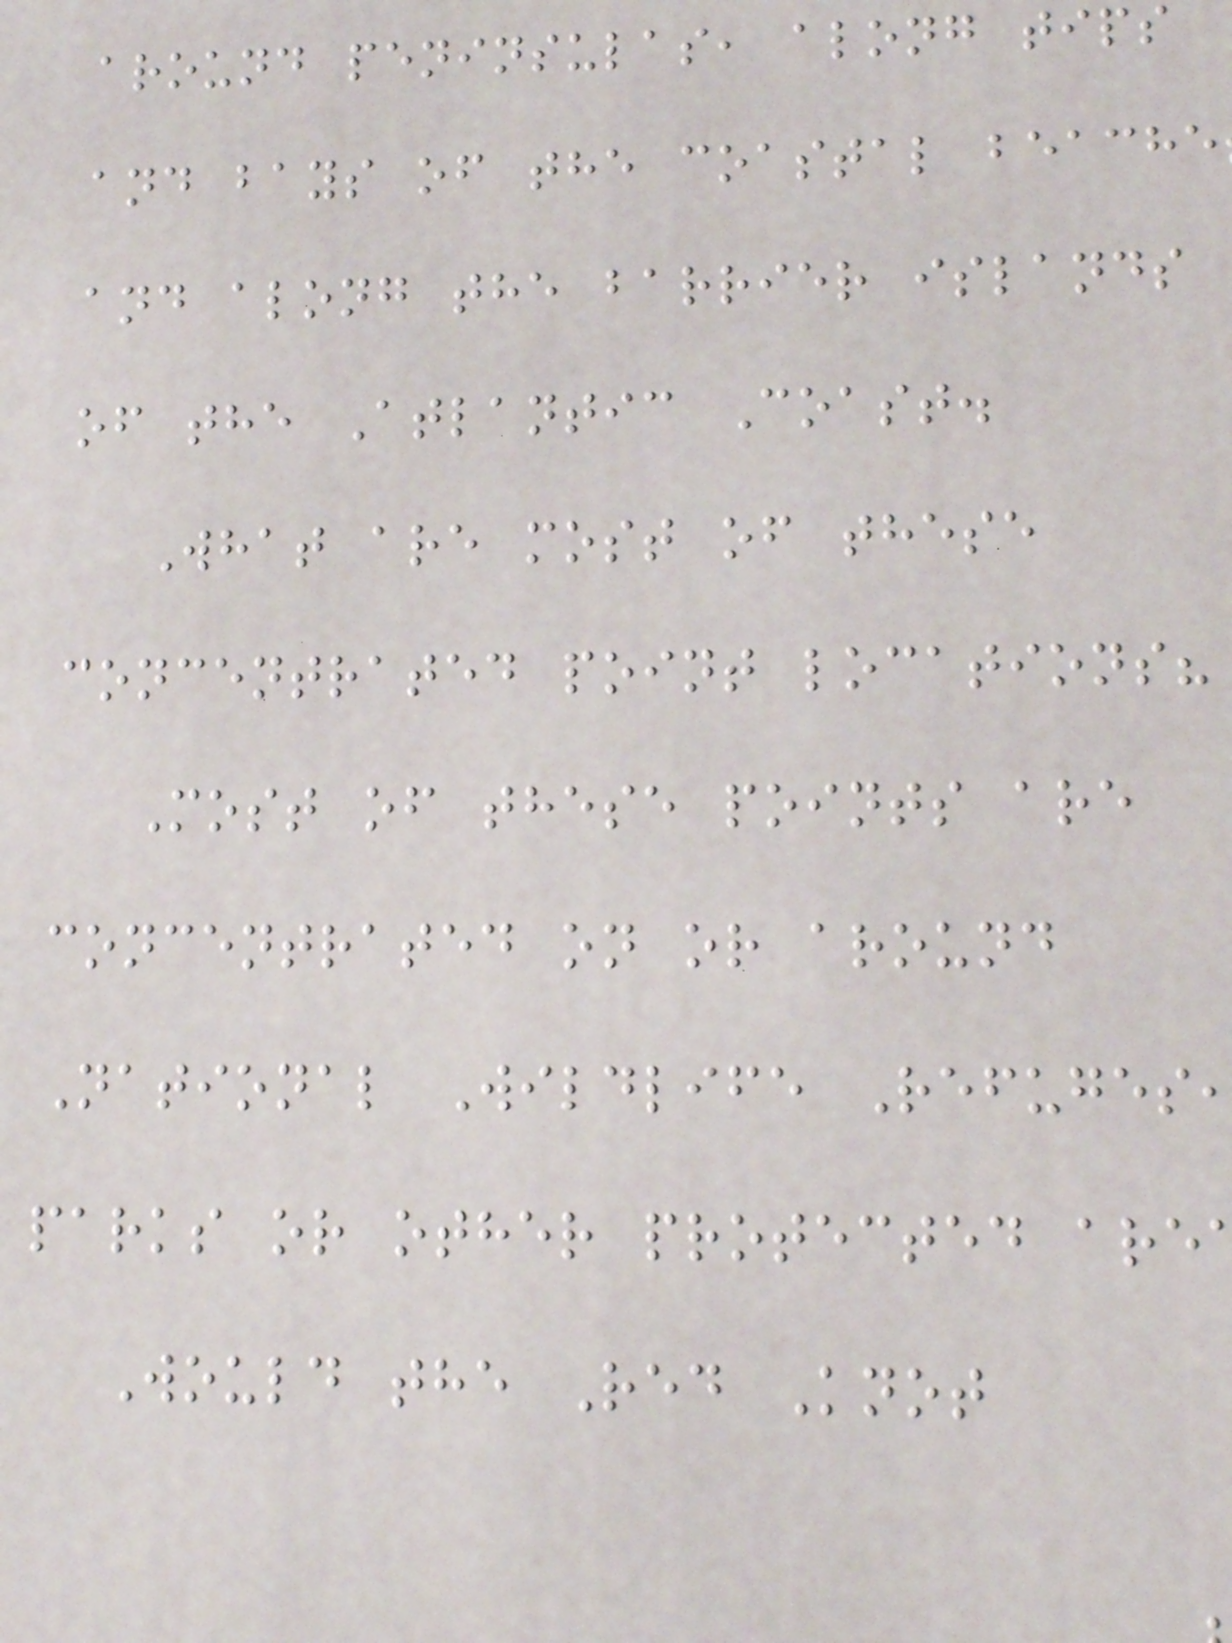around peninsulas, along tips
and bays of the coastal beache
and along the barrier islands
of the Atlantic Coast.
What are most of these
concentrated point locations?
Most of these points are
concentrated on or around
National Wildlife Refuges
parks or other protected are
Would the Red Knot
